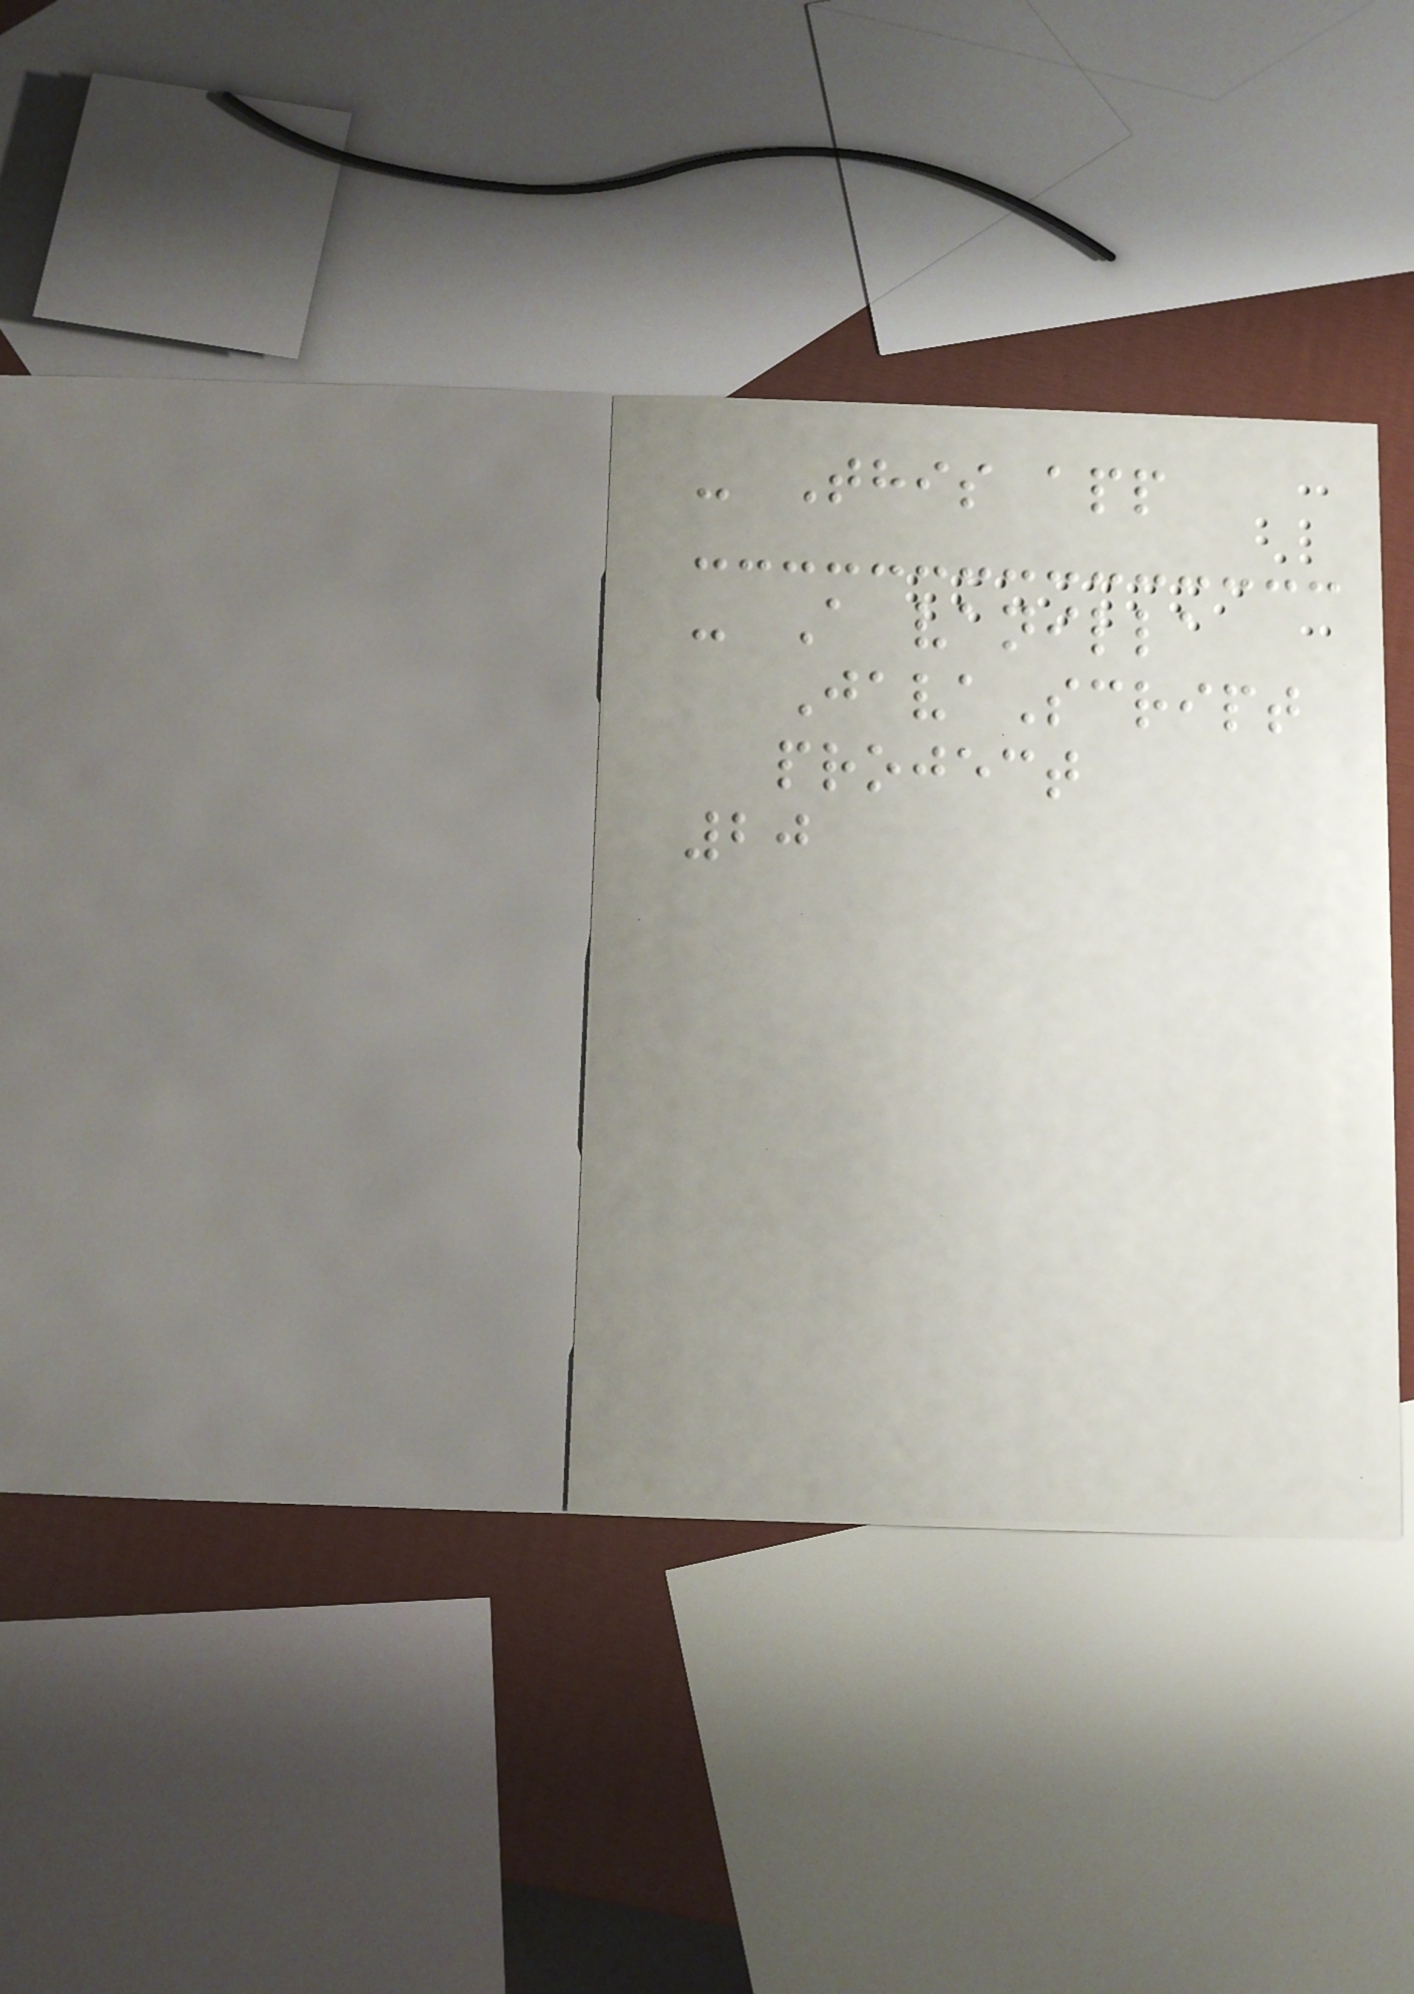- This app
- A vanilla
JavaScript
project
20
